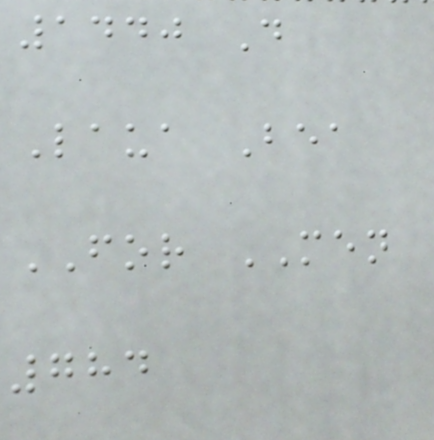1440 D
Laua Bea
FOR MEN
784
